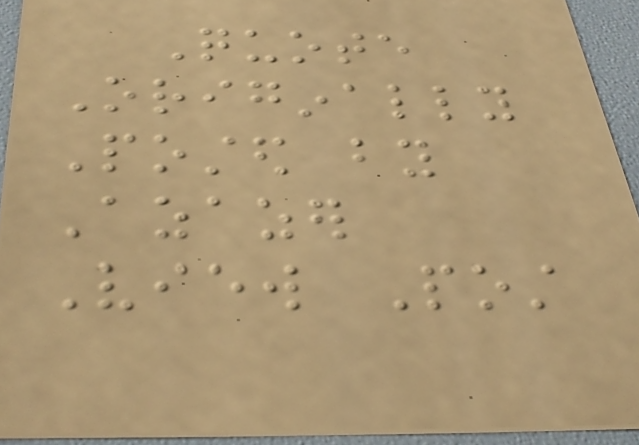Quote
Originally
Posted by
Azazer
View Post
